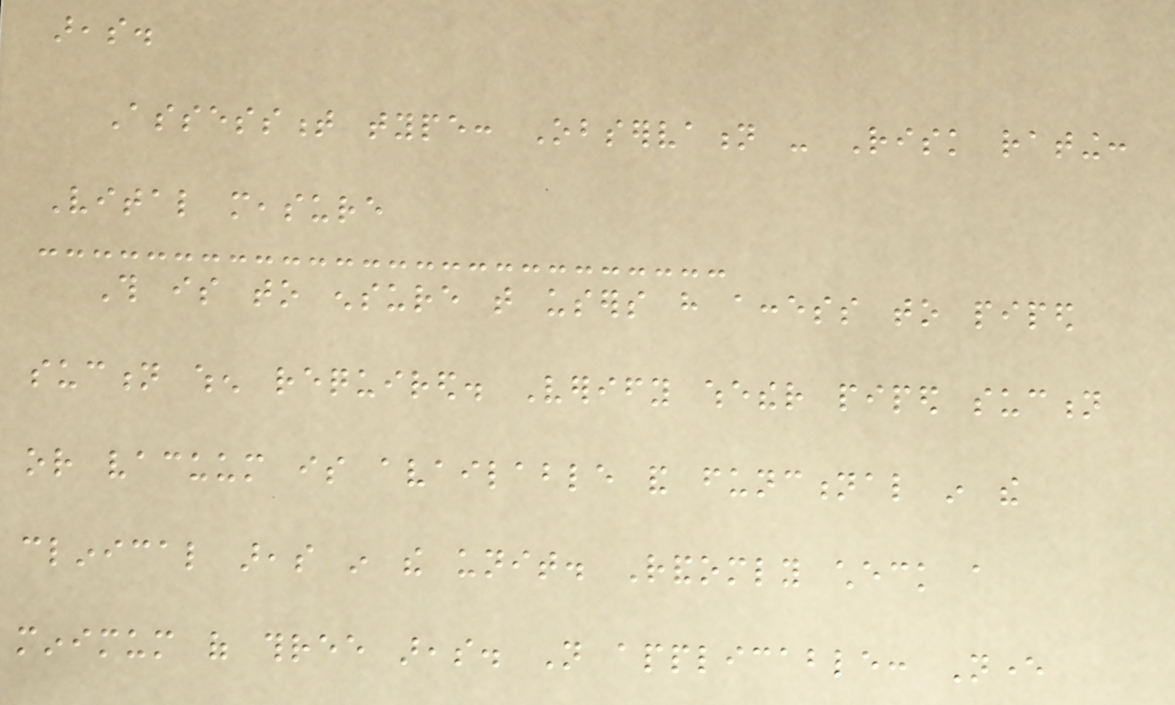areas.
Assessment type: Observation - Risk rating:
Vital measure
This is to ensure that users have access to piped
suction when required. Verify whether piped suction
or vacuum is available and functional in the
clinical areas in the unit. Randomly check a
minimum of three areas. Not applicable: Never
